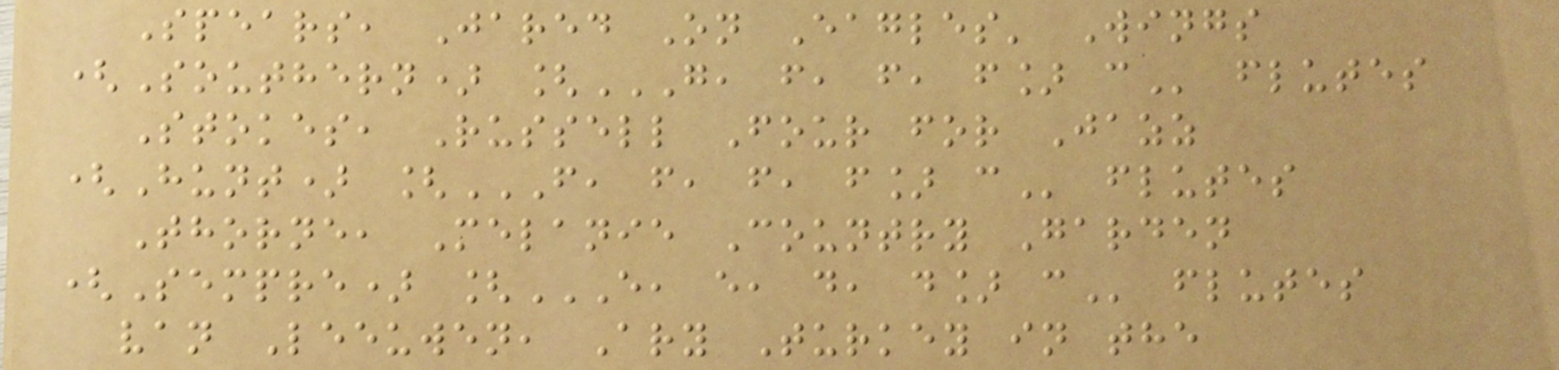Spears, Jared On Eagles' Wings
(Southern) [G, F, F, F] C flutes
Stokes, Russell Four for Jazz
(Hunt) [F, F, F, F] C flutes
Thorne, Melanie Country Garden
(Sempre) [E, E, D, D] C flutes
van Leeuwen, Ary Turkey in the
